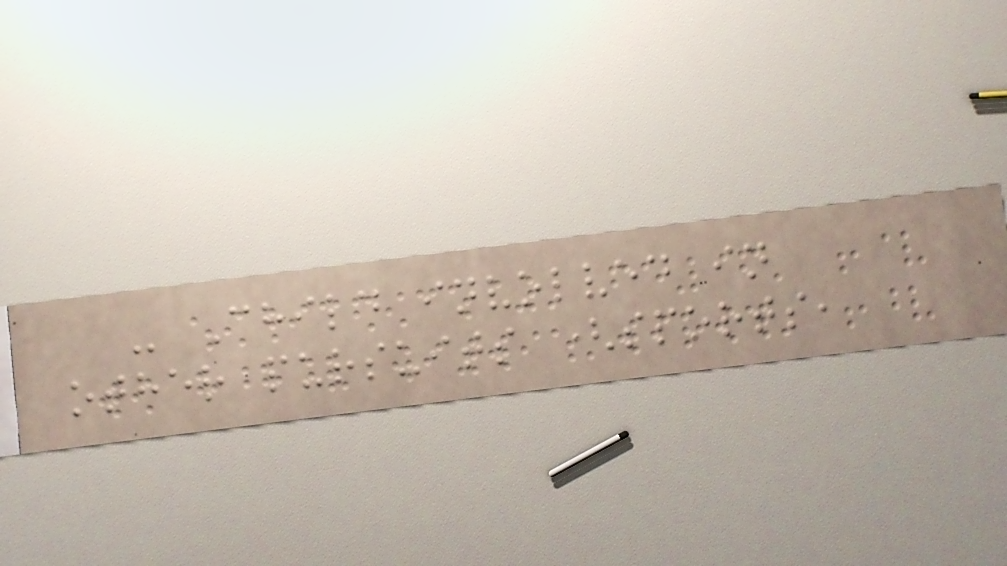- Child involved in
other pursuits (sports,
